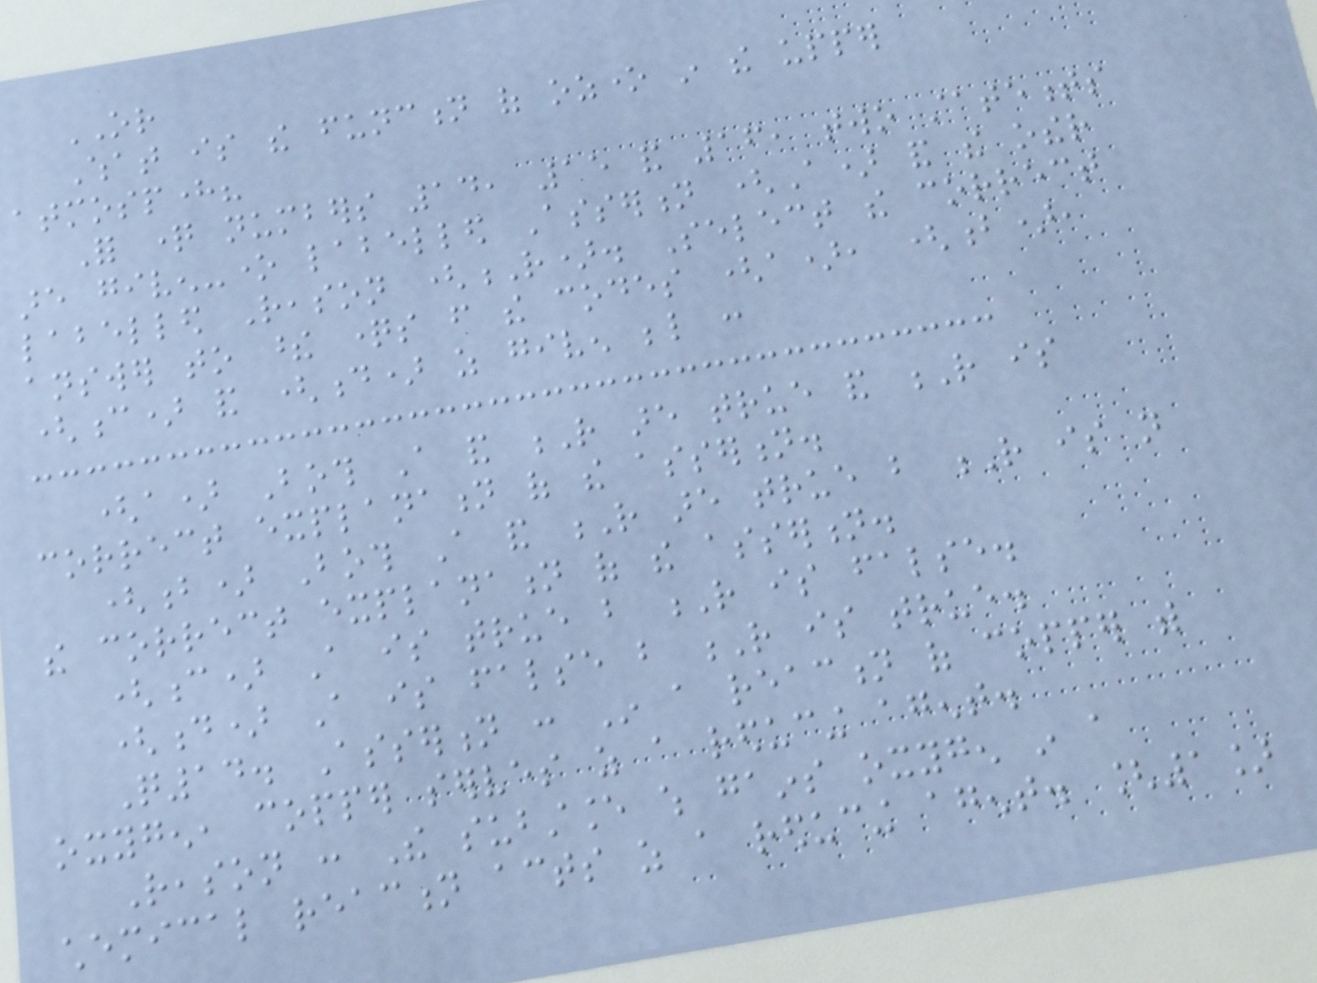OR
What is the function of ozone in the upper
atmosphere?
For question numbers 14, 15 and 16, two statements
are given-one labelled Assertion (A) and the other
labelled Reason (R). Select the correct
answer to these questions from the codes (a), (b),
(c) and (d) as given below :
(a) Both A and R are true and R is
correct explanation of the assertion.
(b) Both A and R are true but R is not
the correct explanation of the assertion.
(c) A is true but R is false.
(d) A is false but R is true.
Q14. Assertion : In a reaction of copper with
oxygen, copper serves as a reducing agent.
Reason : The substance which gains oxygen in a
chemical reaction acts as a reducing agent. [1]
